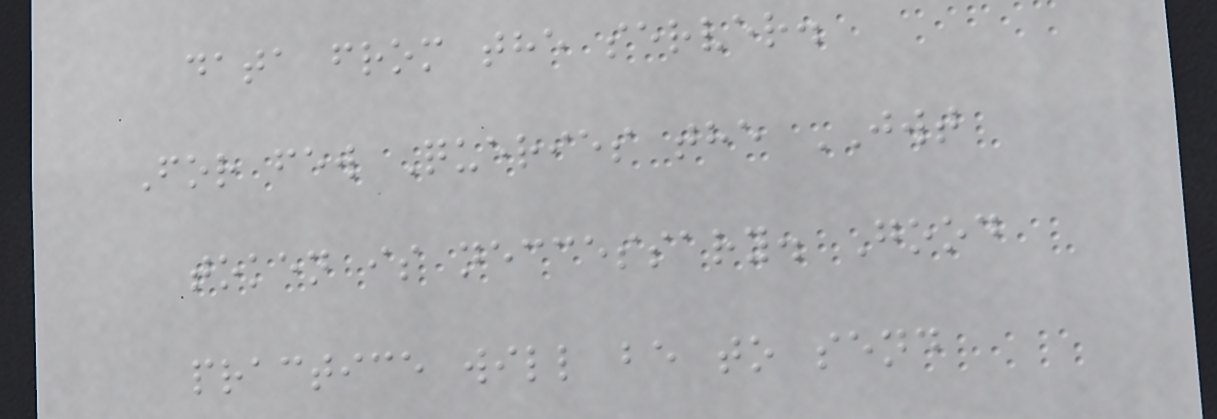data from the server.
For few Queries the JWT
token is neccessary. Good
practice will be to send
